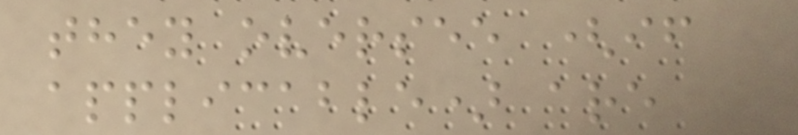they oversee (if
applicable) are
